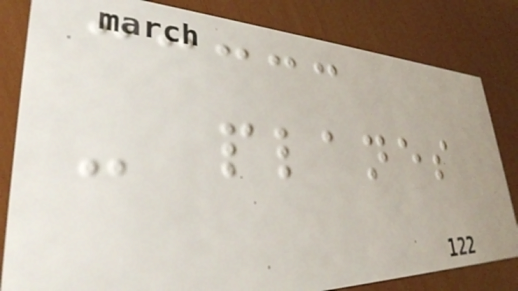- planes
